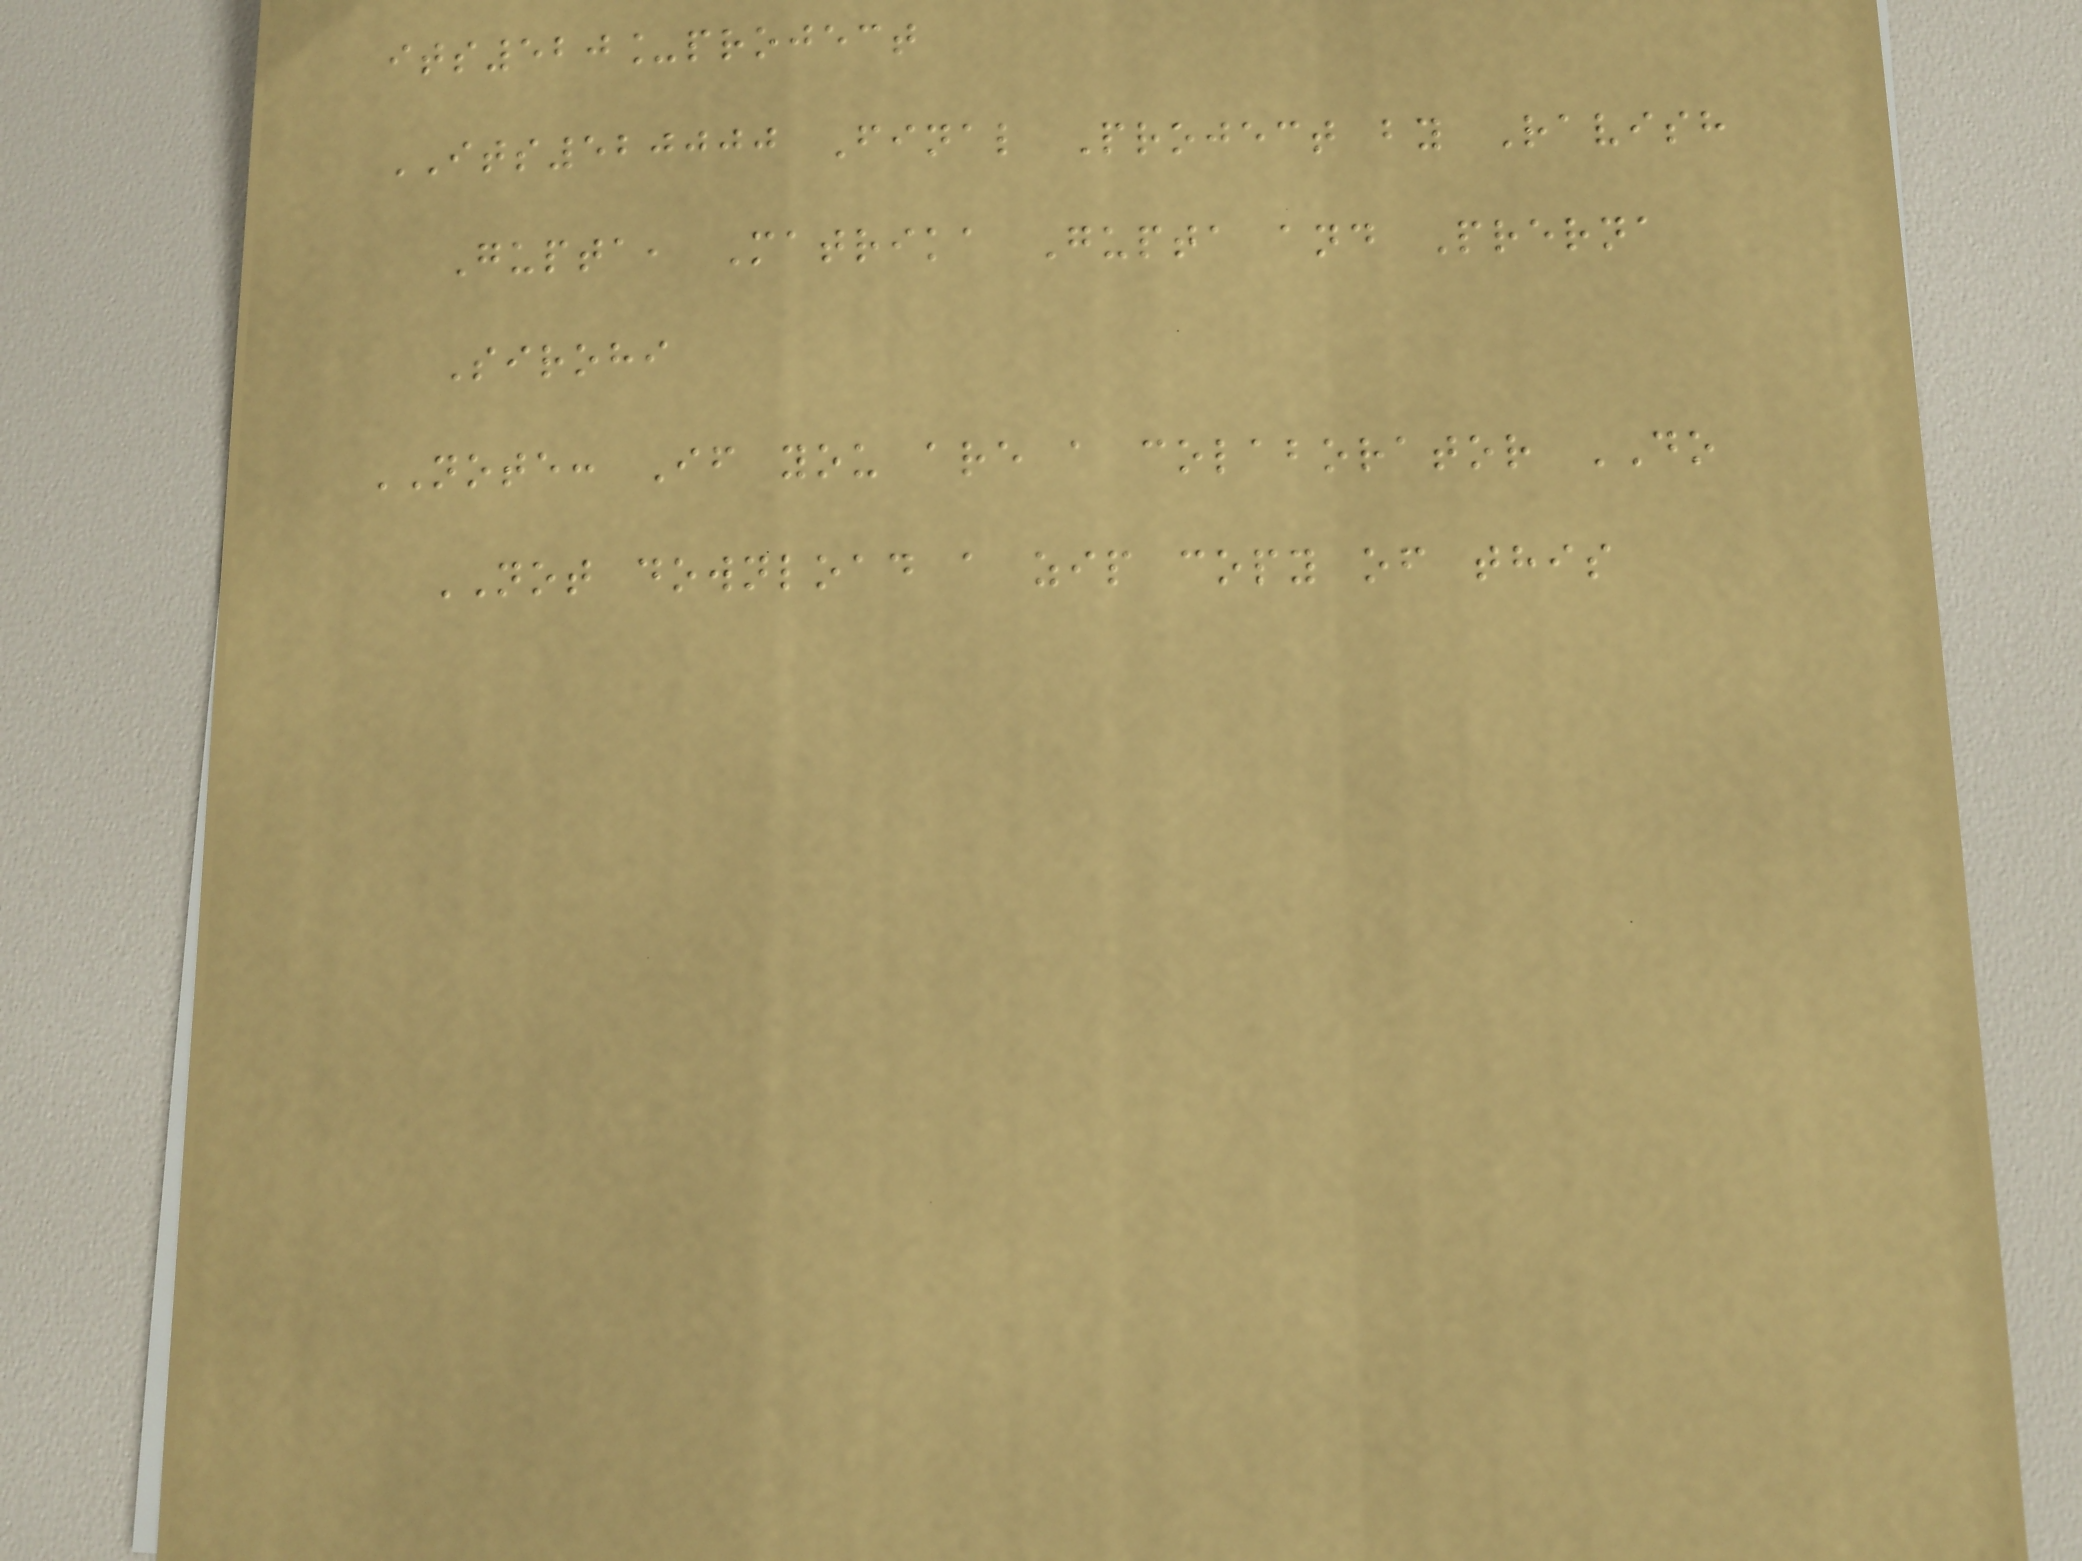its520_project
ITS520000 Final Project by Ravish
Gupta, Matrika Gupta and Prerna
Sirohi
NOTE: If you are a colaborator DO
NOT download a zip copy of this
